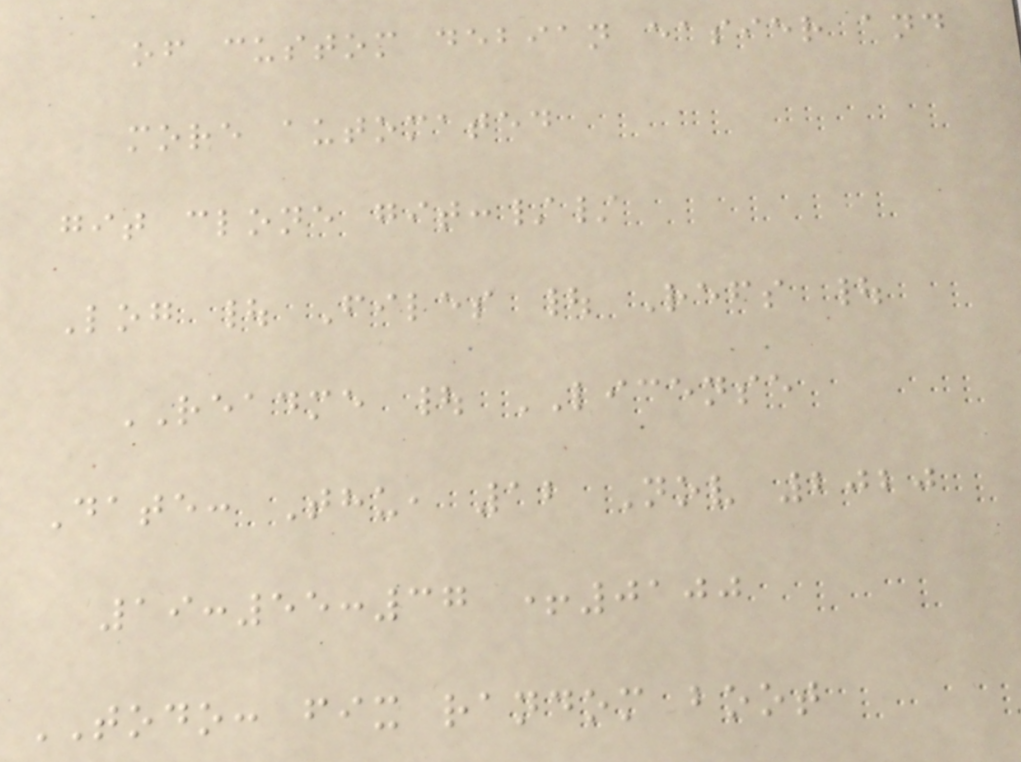of custom debian easier and
more automated
git clone git://
Log | Files | Refs |
README | LICENSE
Date: Thu, 12 Nov 2020
19:55:37 +0100
TODO: fix random boot
